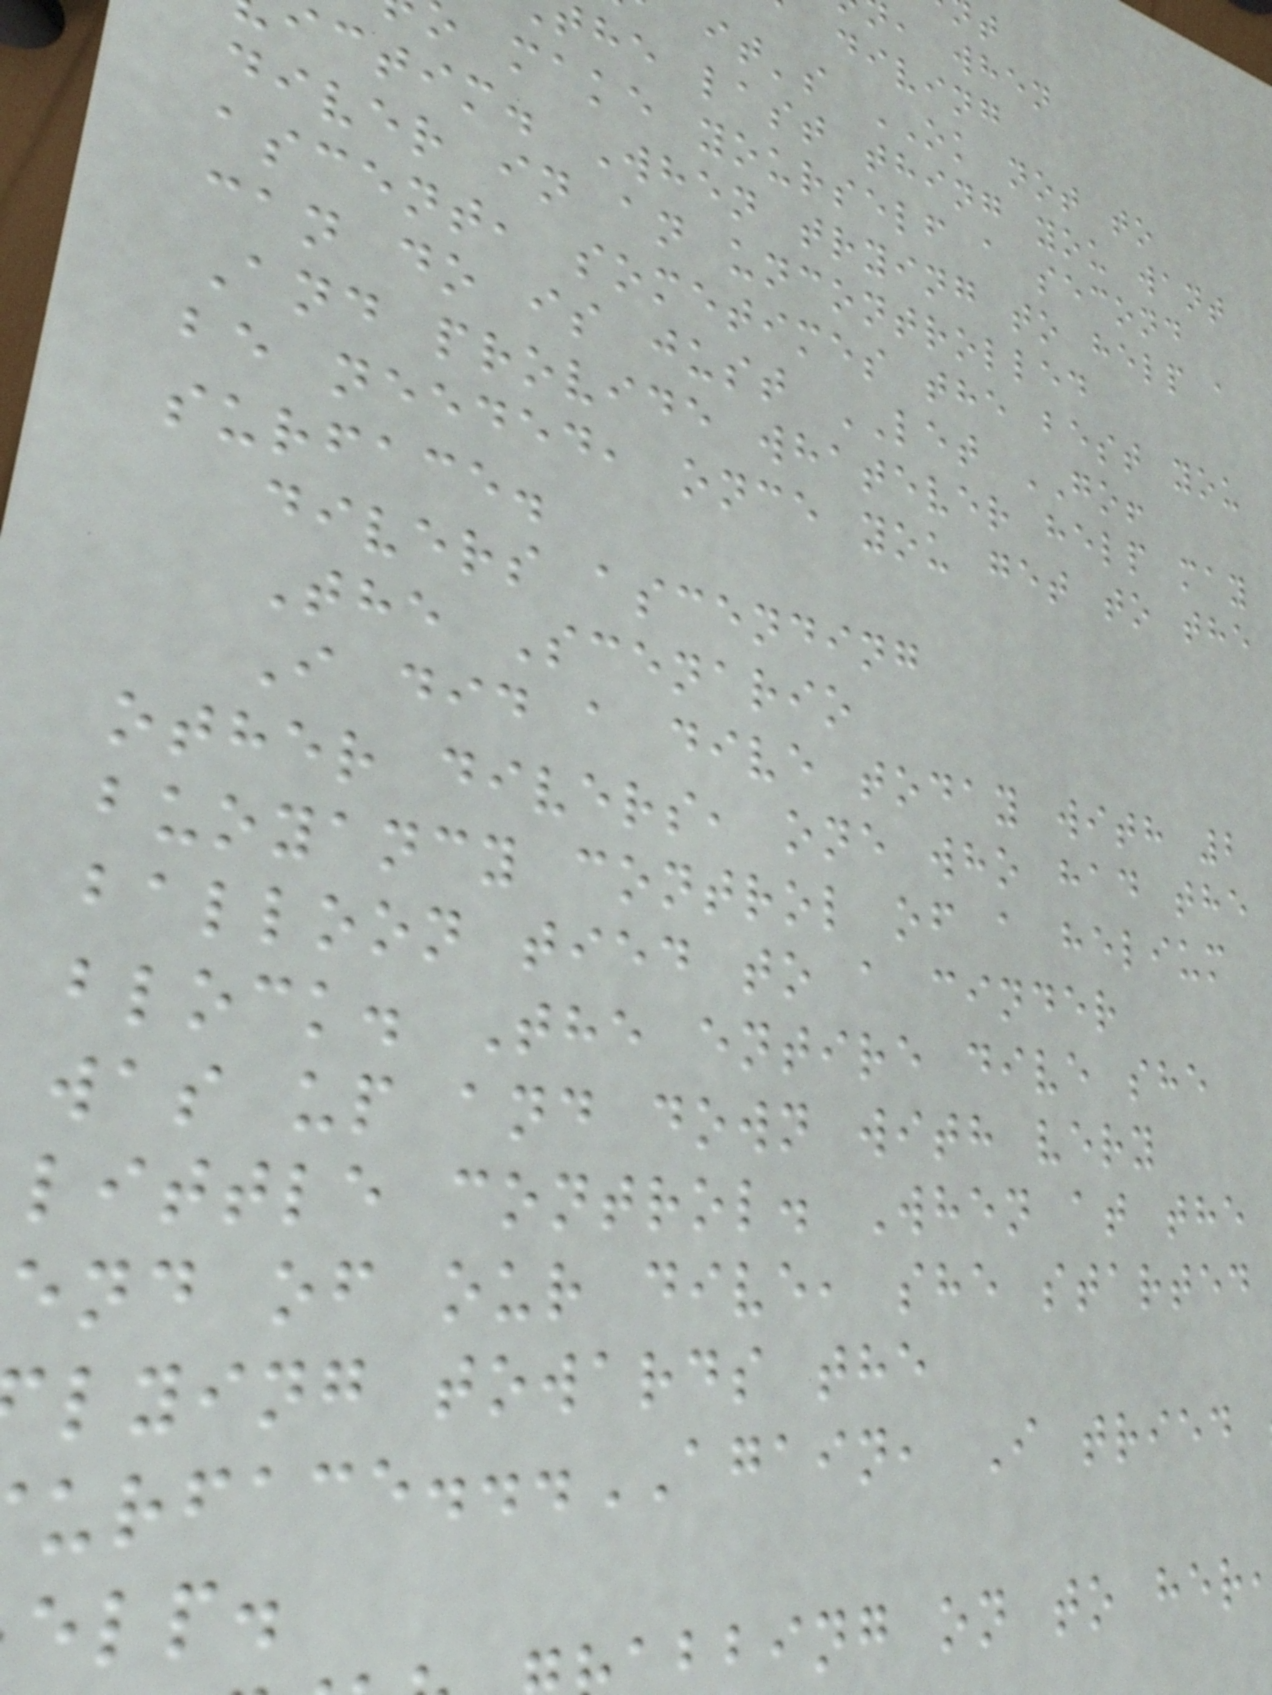, when
diving
it's OK not to
he last thing you want
make yourself a second
ctim. When trying to help a
diver in an uncontrolled
ascent, sometimes the best you
can do is just LET GO!
And provide whatever help may
be needed, once you get to the
surface.
divers ascending
The Scenario
I did a dive today with 2
other divers, one who had the
buoyancy control of a helium
balloon tied to a cinder
block. The entire dive she
was up and down with very
little control. When at the
end of our dive, she started
lying towards the
urface...AGAIN, I tried
elp.
bbing on to her
